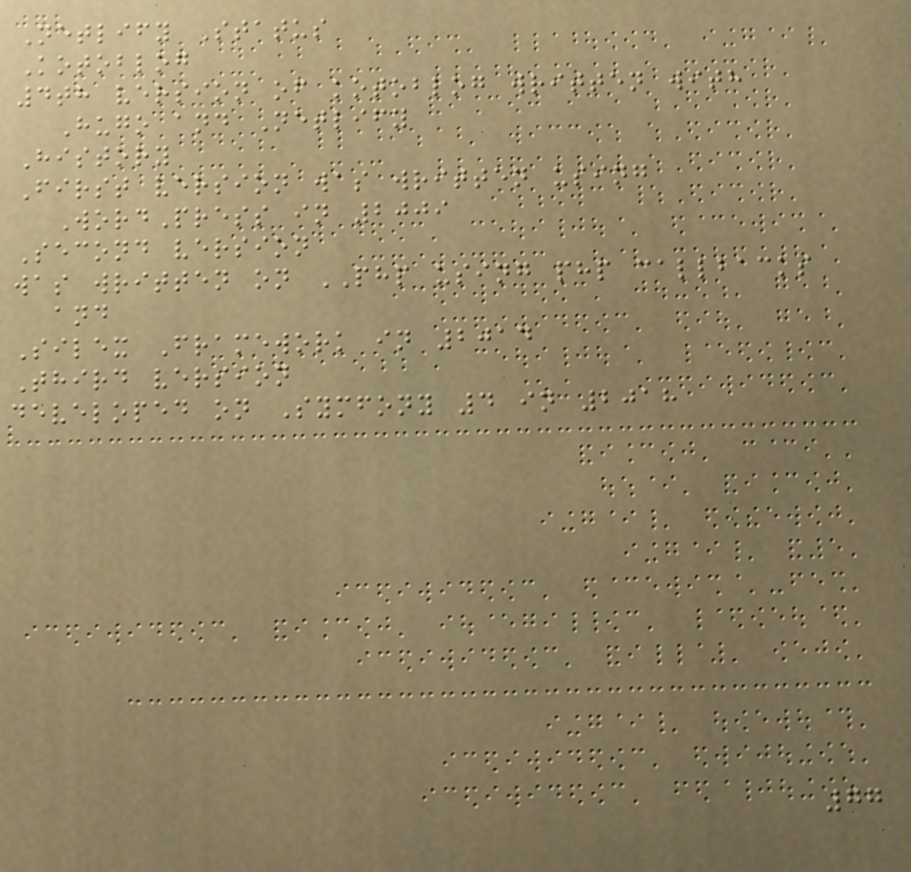Netlify Status
Kotoblog
4th version of kotoblog written with
Hugo and Netlify
History
First version was written using
WordPress in 2009
Second version
was written on PHP using php callbacks
and
Silex Framework in 2014
Third version
developed on Symfony 4 in 2018
77
